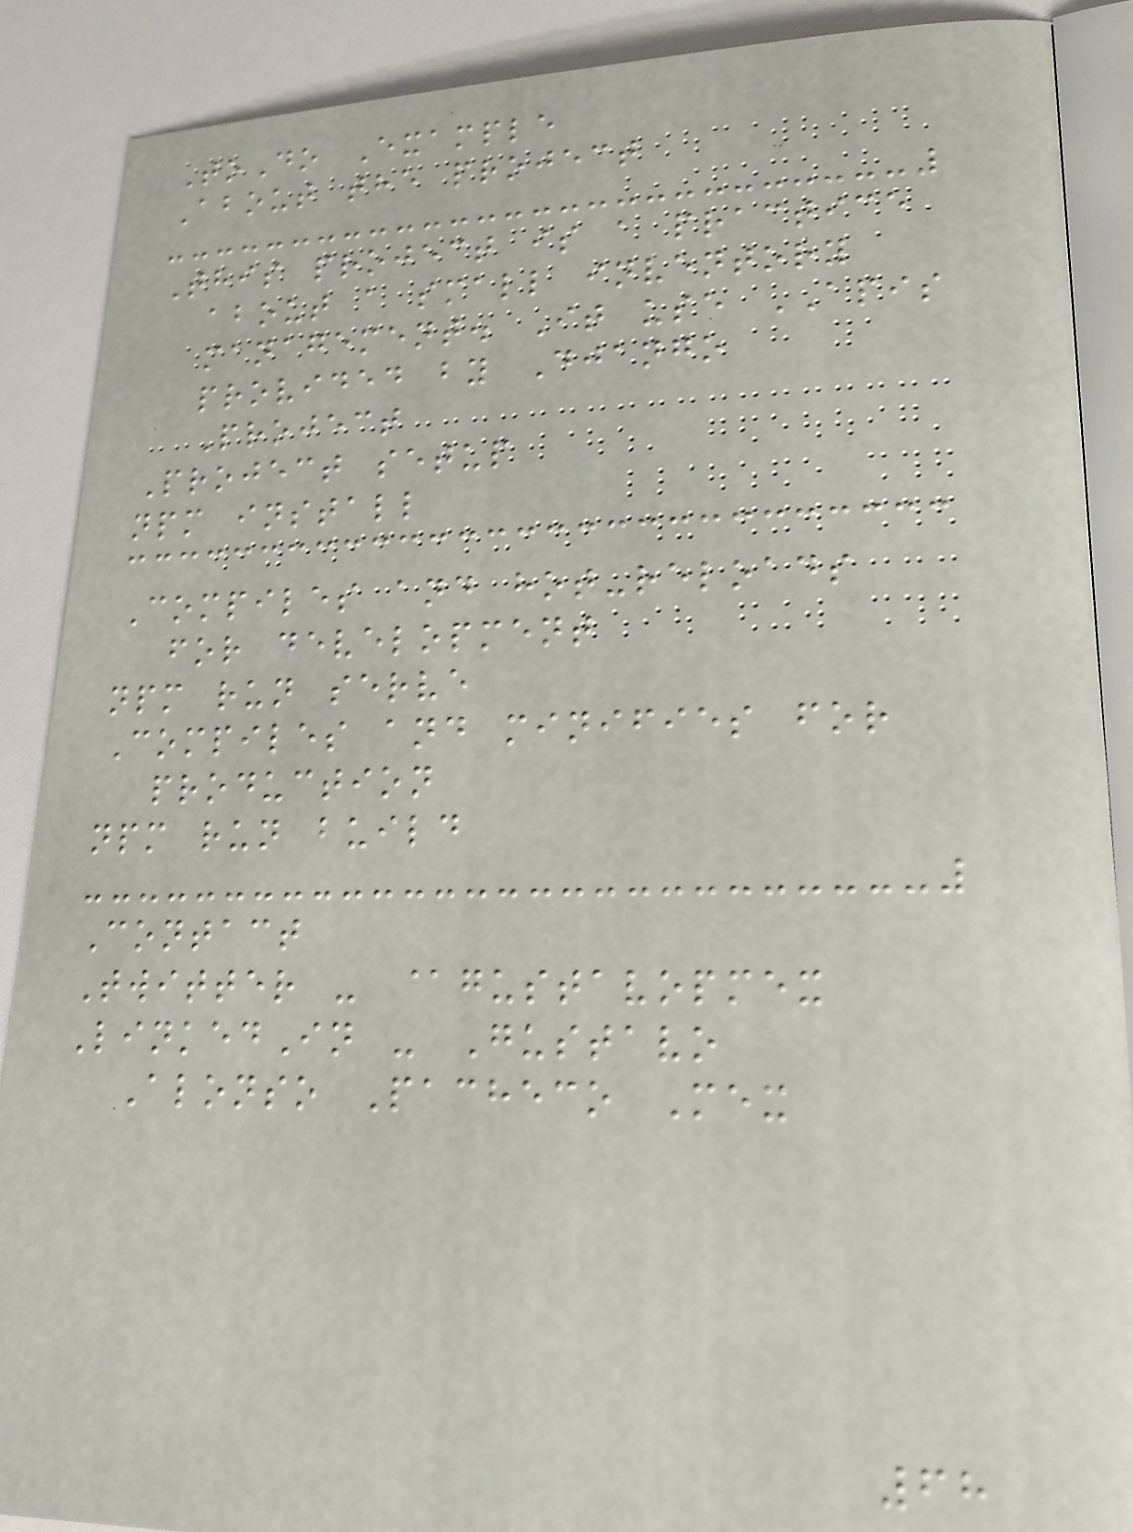ToDo Example
About the project
This project is a practice
about a small inventory
management. It use APIS
provided by Django
Project
Project setup
npm install
Compiles and hot-reloads
for development
npm run serve
Compiles and minifies for
production
npm run build
Contact
Twitter - @gustavopmex
LinkedIn - Gustavo
Alonso Pacheco Mex
68
